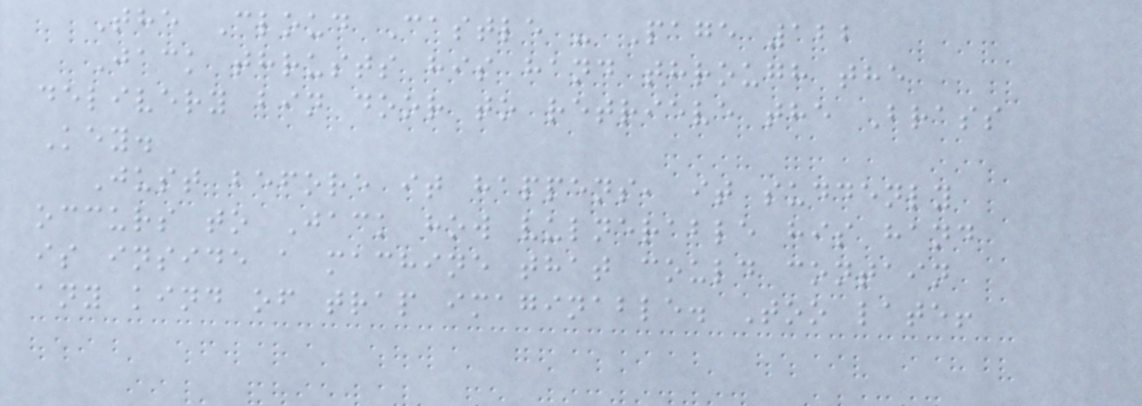The Cloud Castle - Page 122
Jack thrusts his hand through the
delivery bin door to retrieve the Brass
Key.
Just before it happens, it suddenly
occurs to Jack how vulnerable his hand
is inside a machine that could contain
any kind of trap imaginable. Too late!
